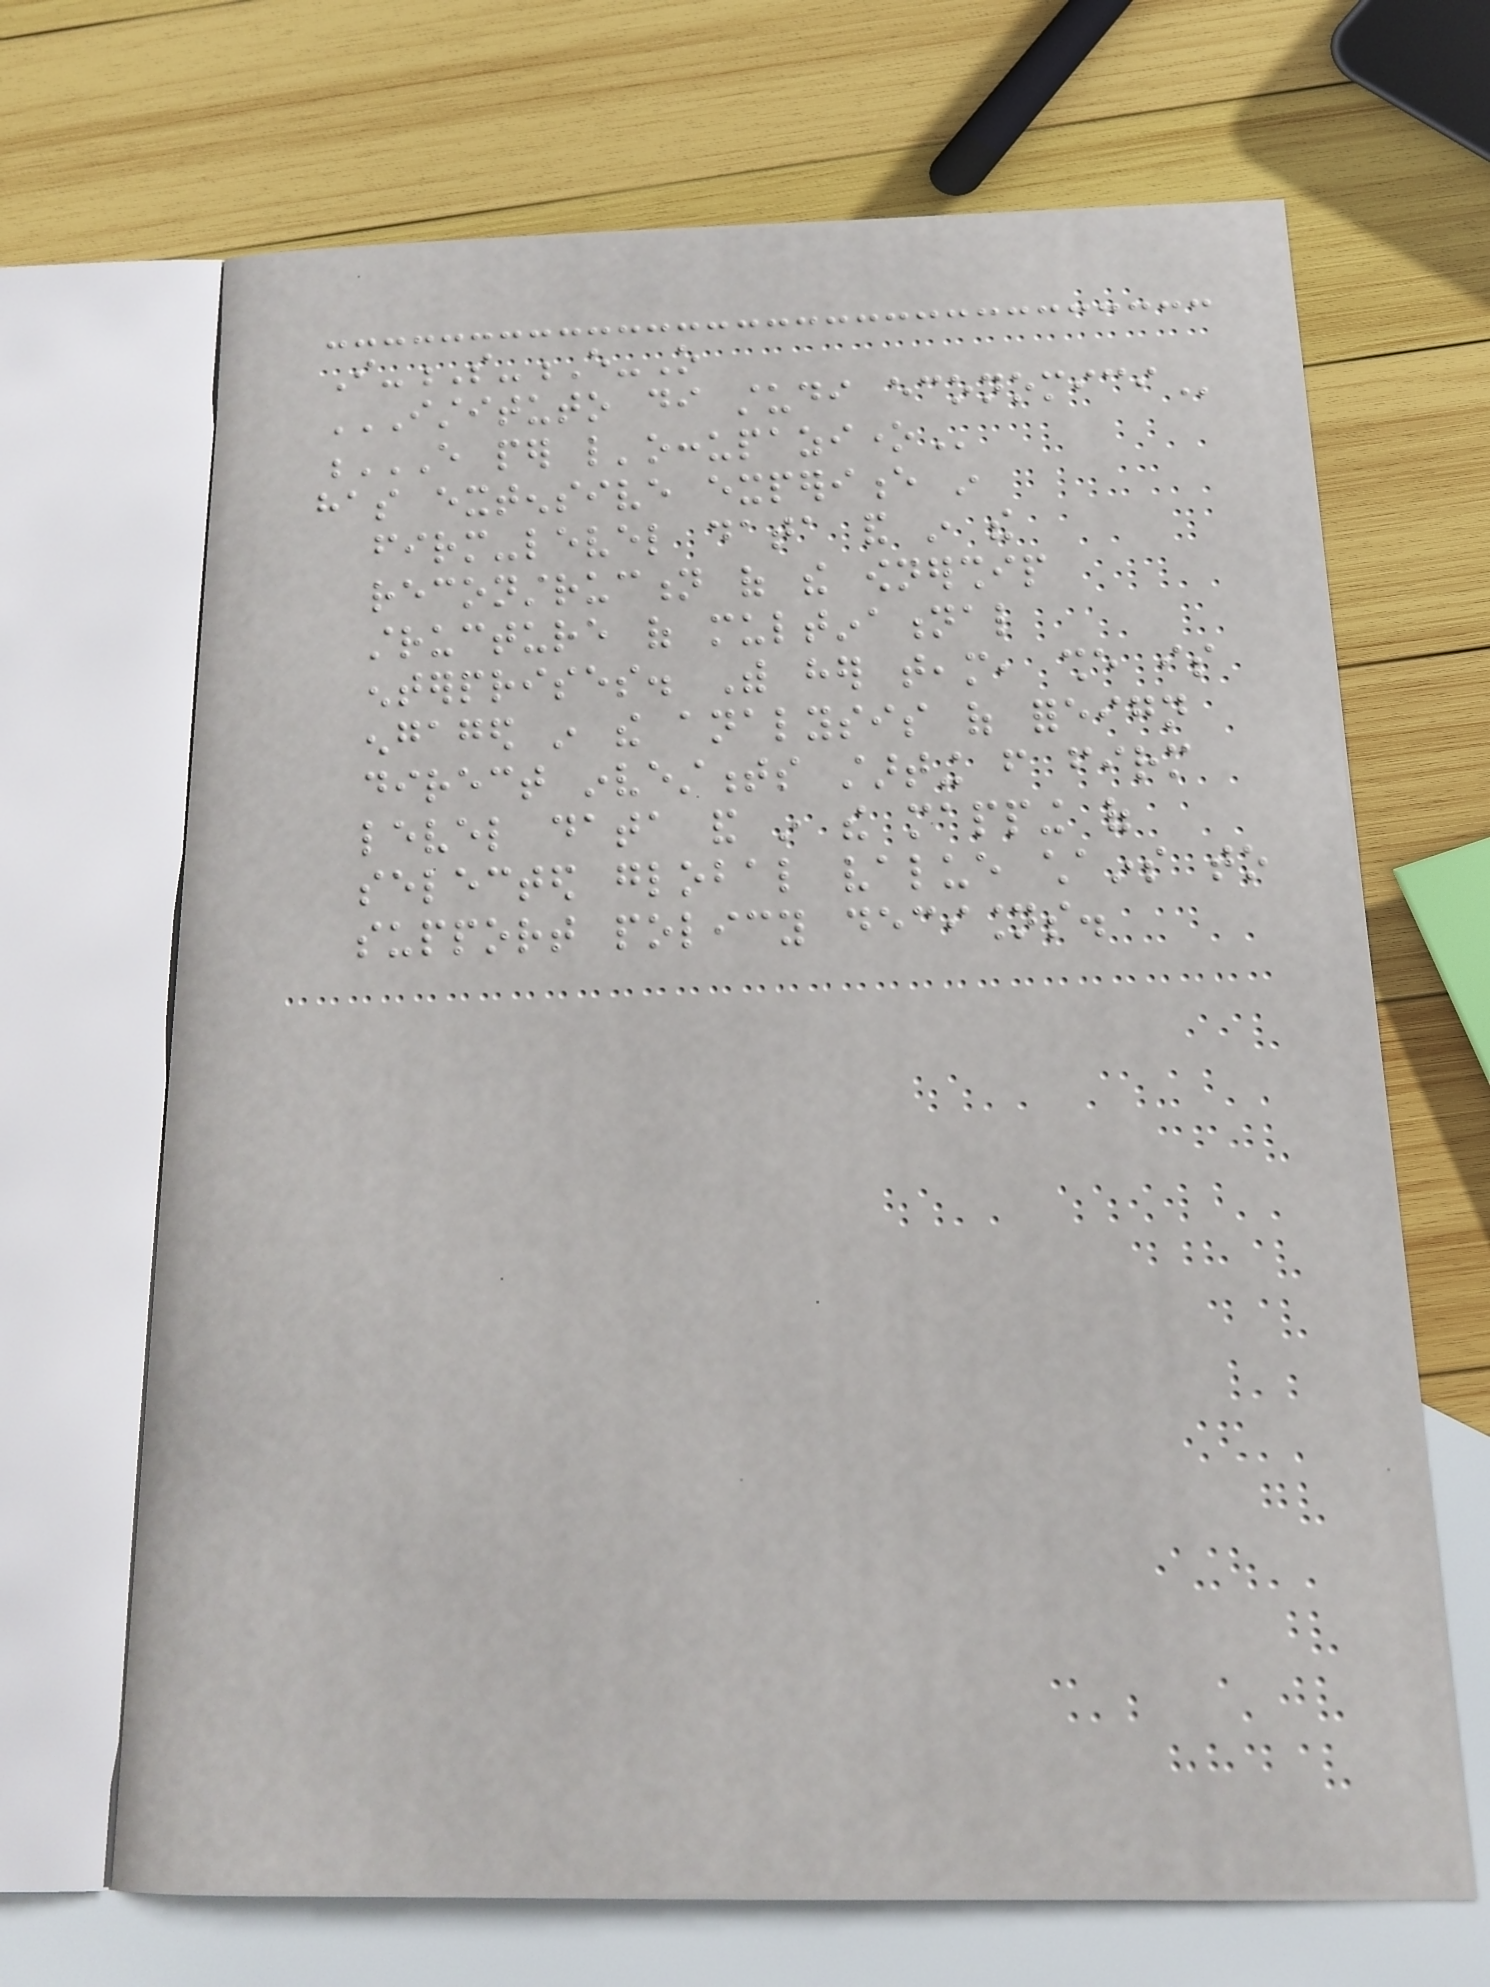I-S-E-O
ISTITUTO DI STUDI ECONOMICI
E PER L'OCCUPAZIONE
has extensive experience in
firm-level data and in the
reconstruction of the ownership
structure of multinational
enterprises. With her team, she is
engaged in the analysis of foreign
direct investments starting from firm
level data and in the mapping of
selected global value chains to
support policy decisions.
